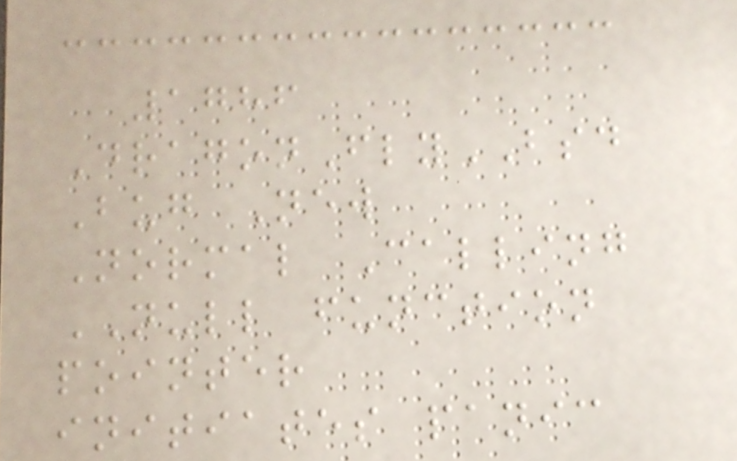1786
DragonFlyBSD
Bug New
Normal Calling
NULL function
pointer
initiates panic
